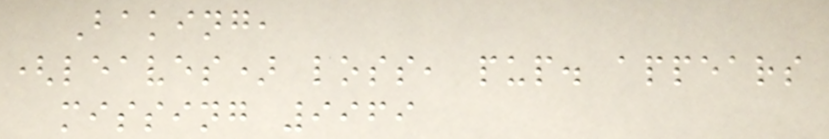Baking,
(leaves) loss, pup. appears
missing 9969
